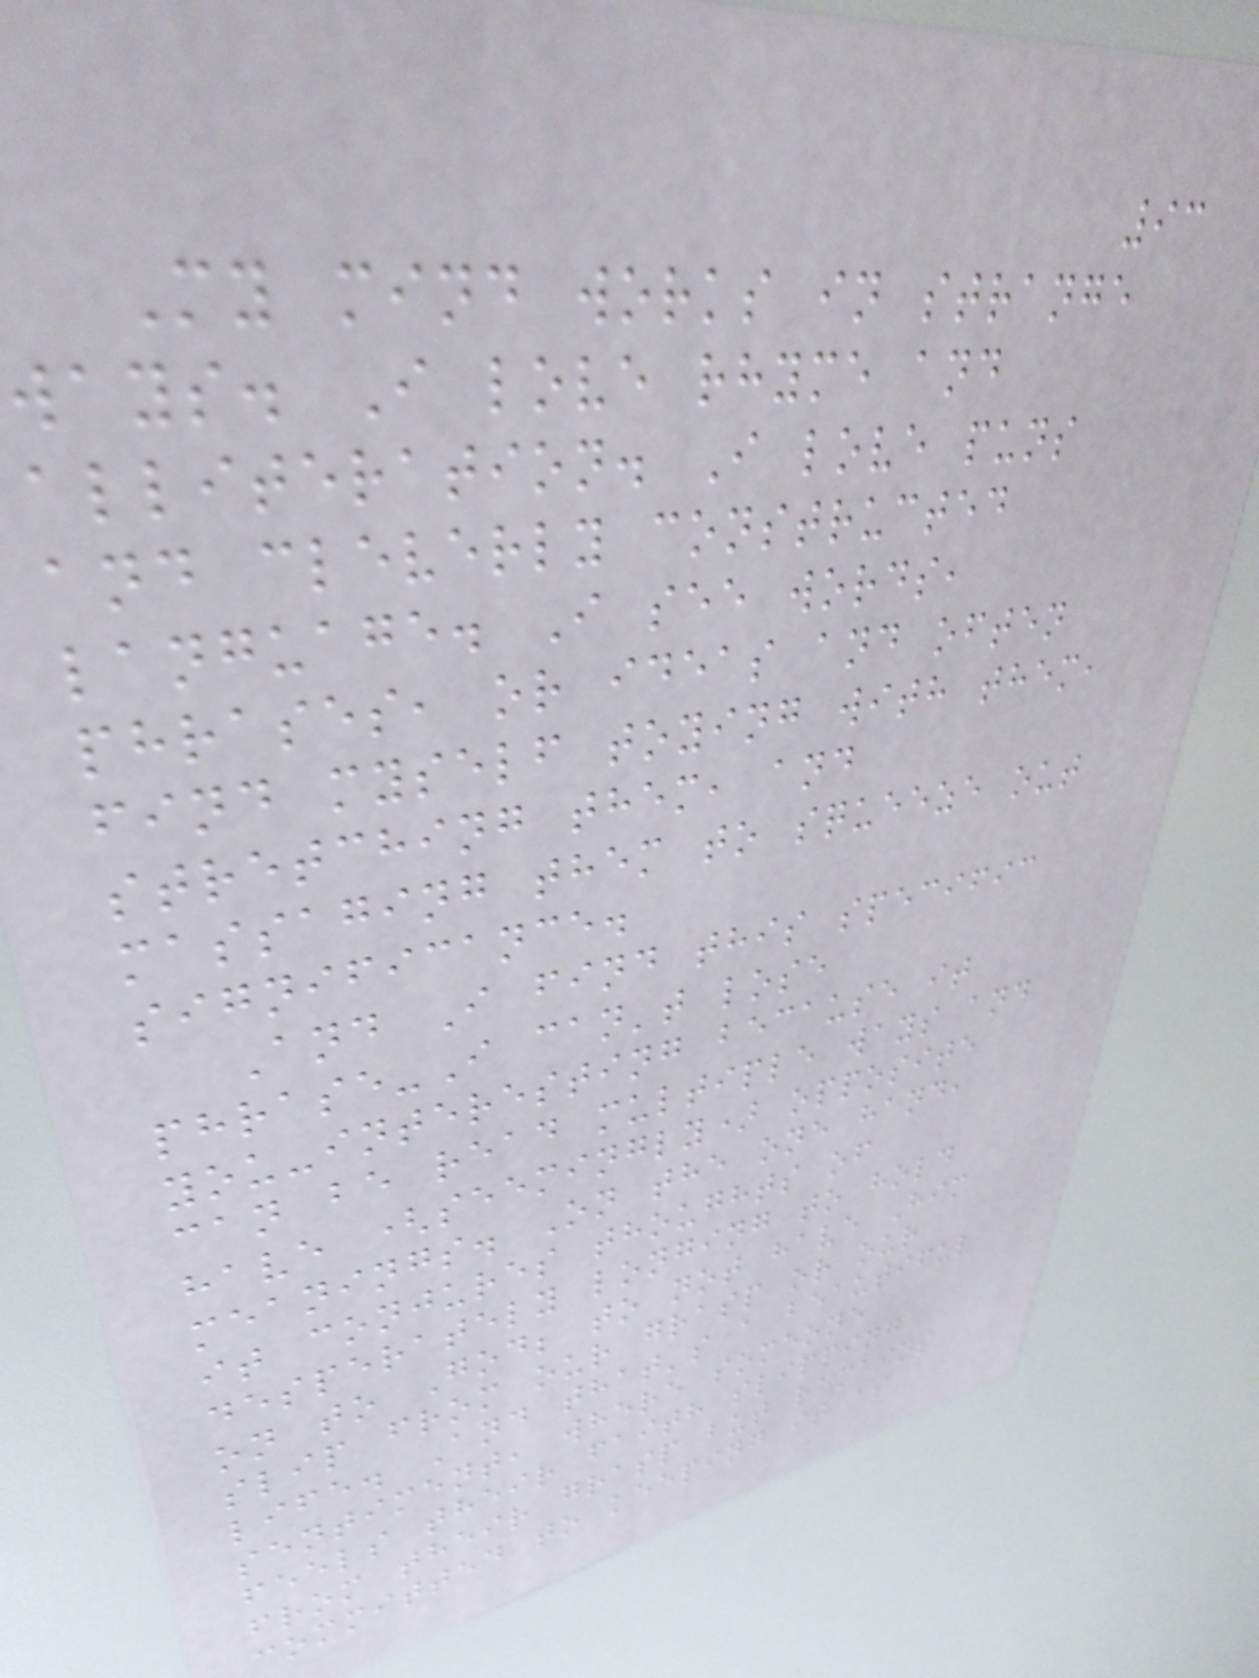93
My mind works in strange
ways. I love rhyme and
alliteration. I love puns
and cleverly constructed
language. I see words,
phrases, or ideas and often
find myself toying with them,
stretching them, and
massaging them to squeeze out
significance.
And I find this specific
phrase-I can't lose
you-interesting because it
can be read multiple ways and
have (seemingly) opposite
meanings. On the one hand,
it conjures thoughts of
desperately longing to hold
on to God; to not have Him
slip from our grasp or our
life. And that's a beautiful
sentiment, where someone
feels their faith slipping
from their grasp but remains
committed to keeping it as a
